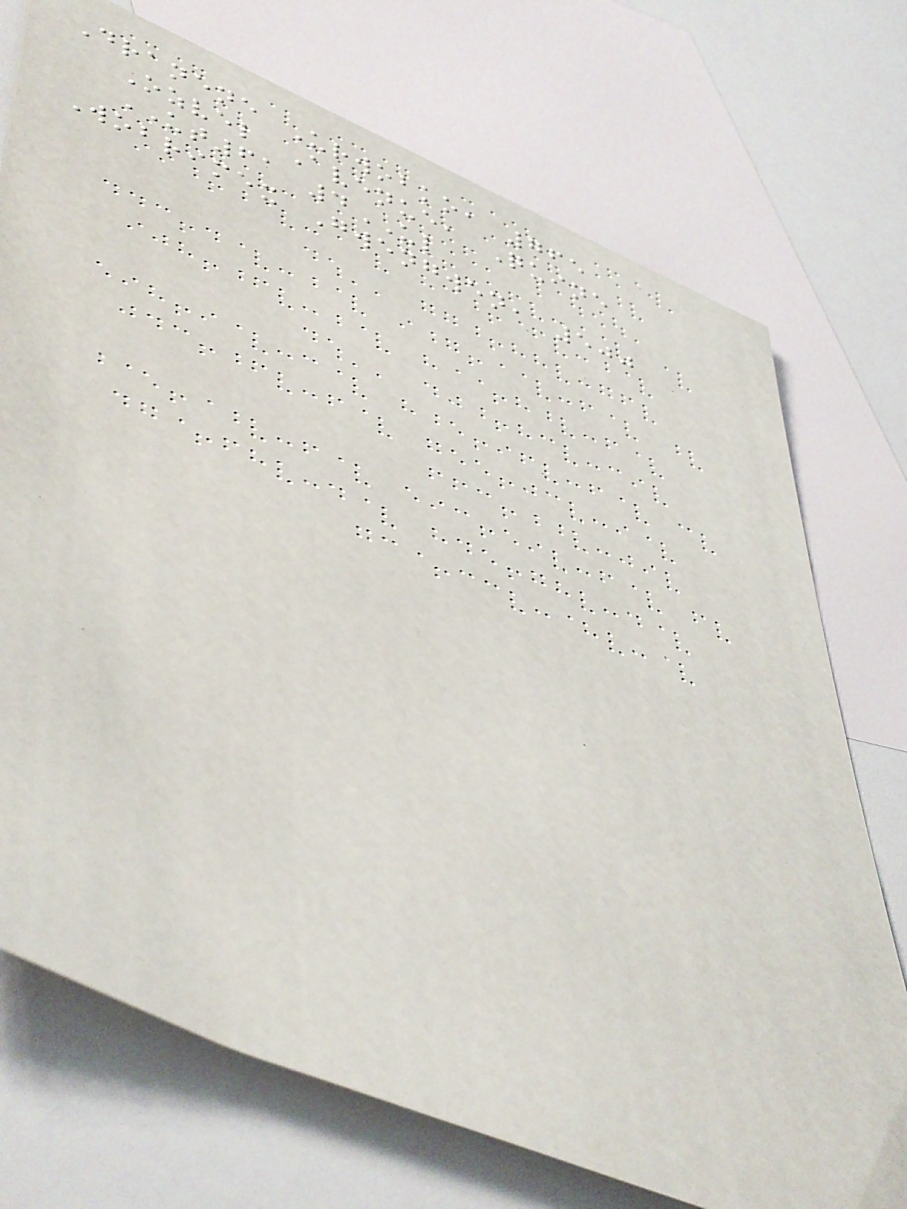Dranene Urwobko, 765
Ozvel Avenue, Quine
UT61 4UL
Wobrimex Gwengwen, 500
